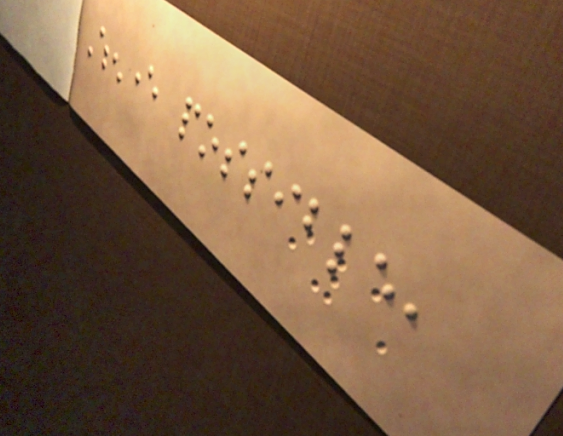Whenever possible,
